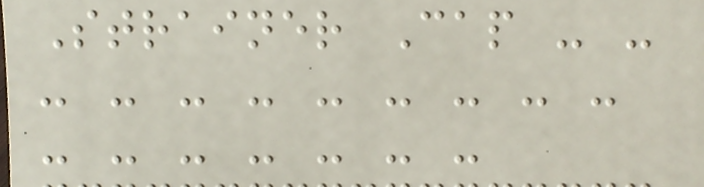Strainer Cap - -
- - - - - - - - -
- - - - - - -
